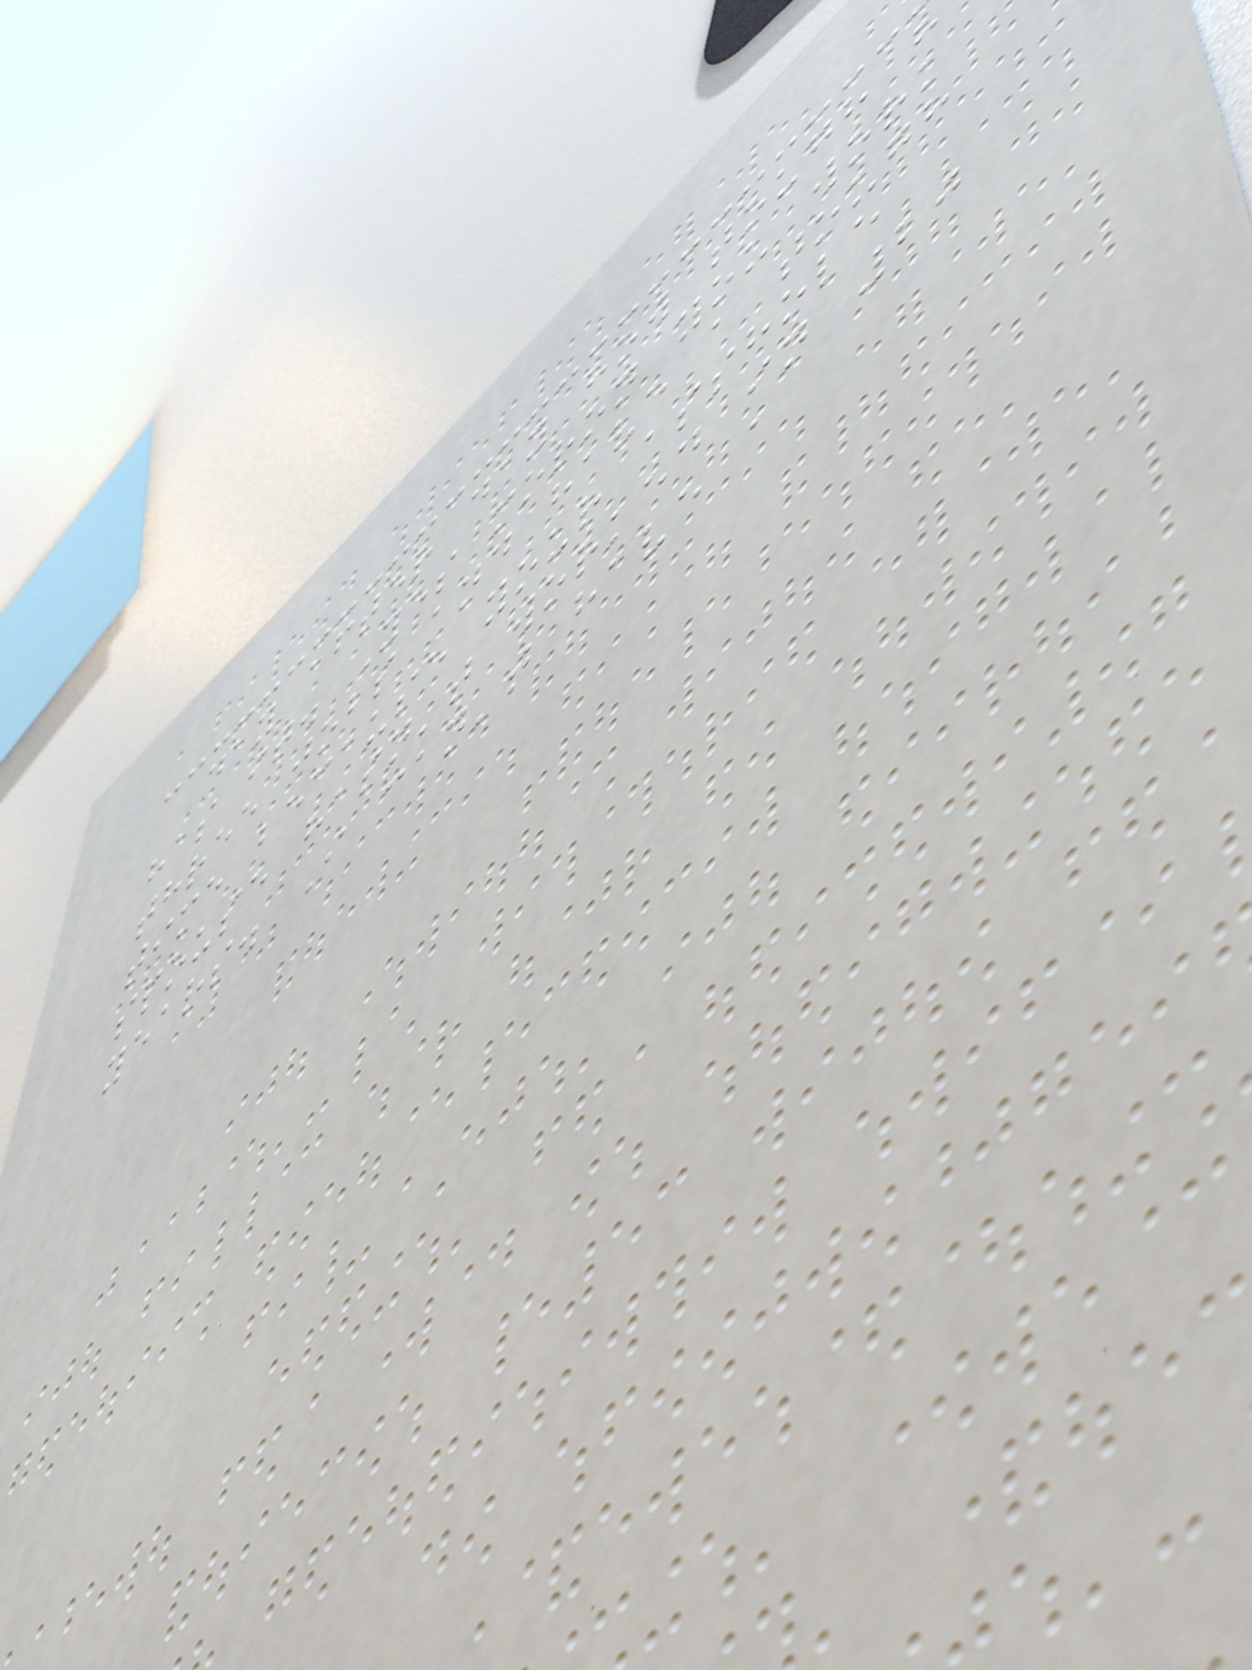day after day how tough h
has it. Yes moron you work
three jobs and have a tough
time because your asshole
spouse hasn't worked in 20
years. I can't have a
